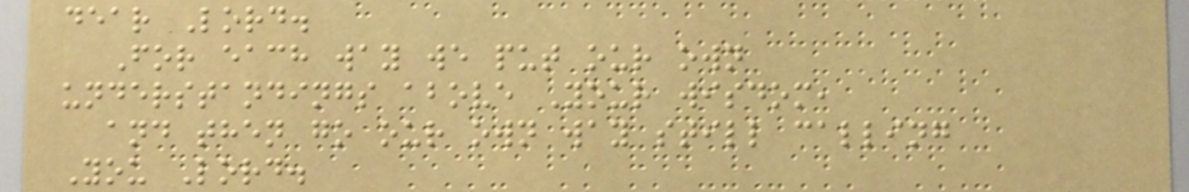dear Lord.
For each way we put our own
understandings above Your wisdom,
and then go our own way still calling
You Lord.
